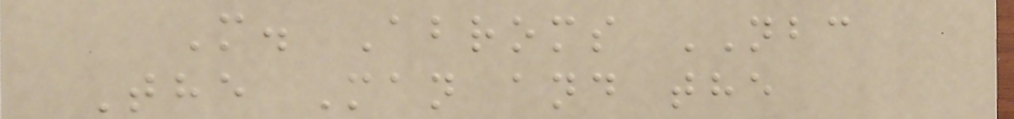M. Abroms NBC
The Man and the
